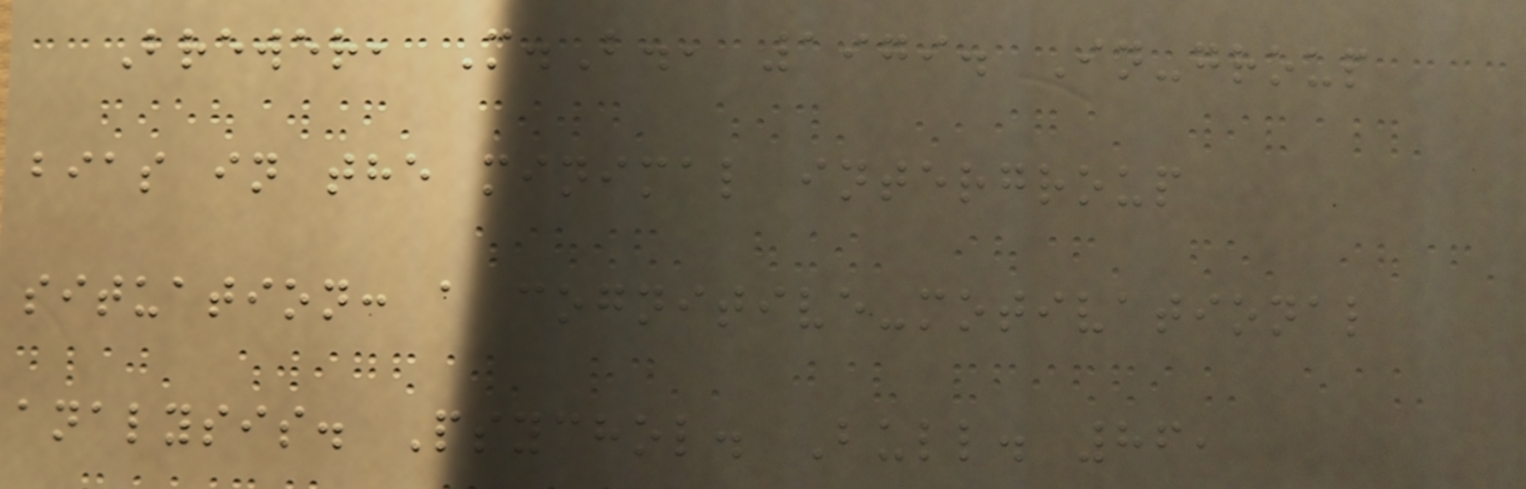Brewer, M.B., 1979. In-group
bias in the minimal intergroup
situation: a cognitive-motivational
analysis. Psychol. Bull. 86,
